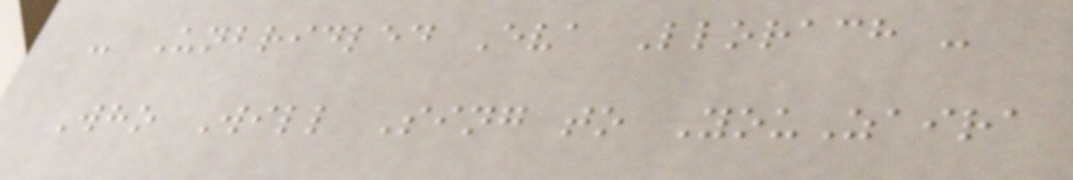- Unbridled Eva Llorach -
Who Will Sing to YouZaira
